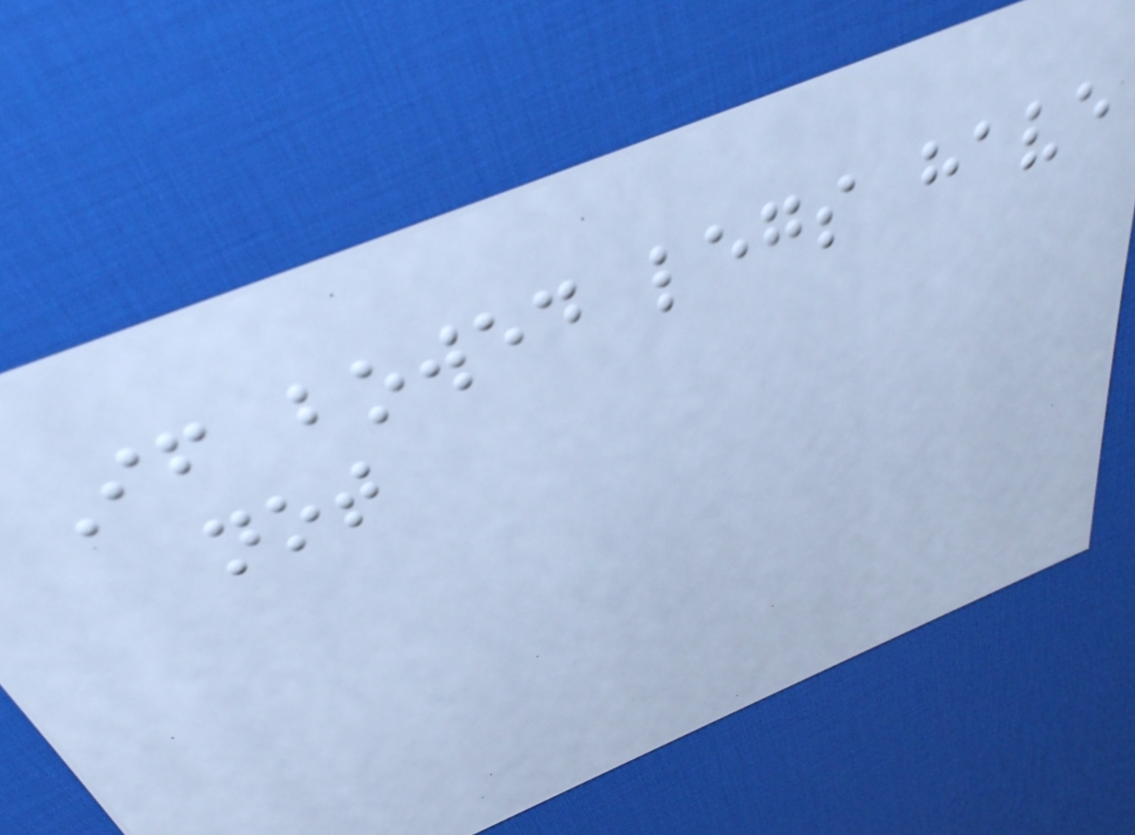If bowed legs have
not
